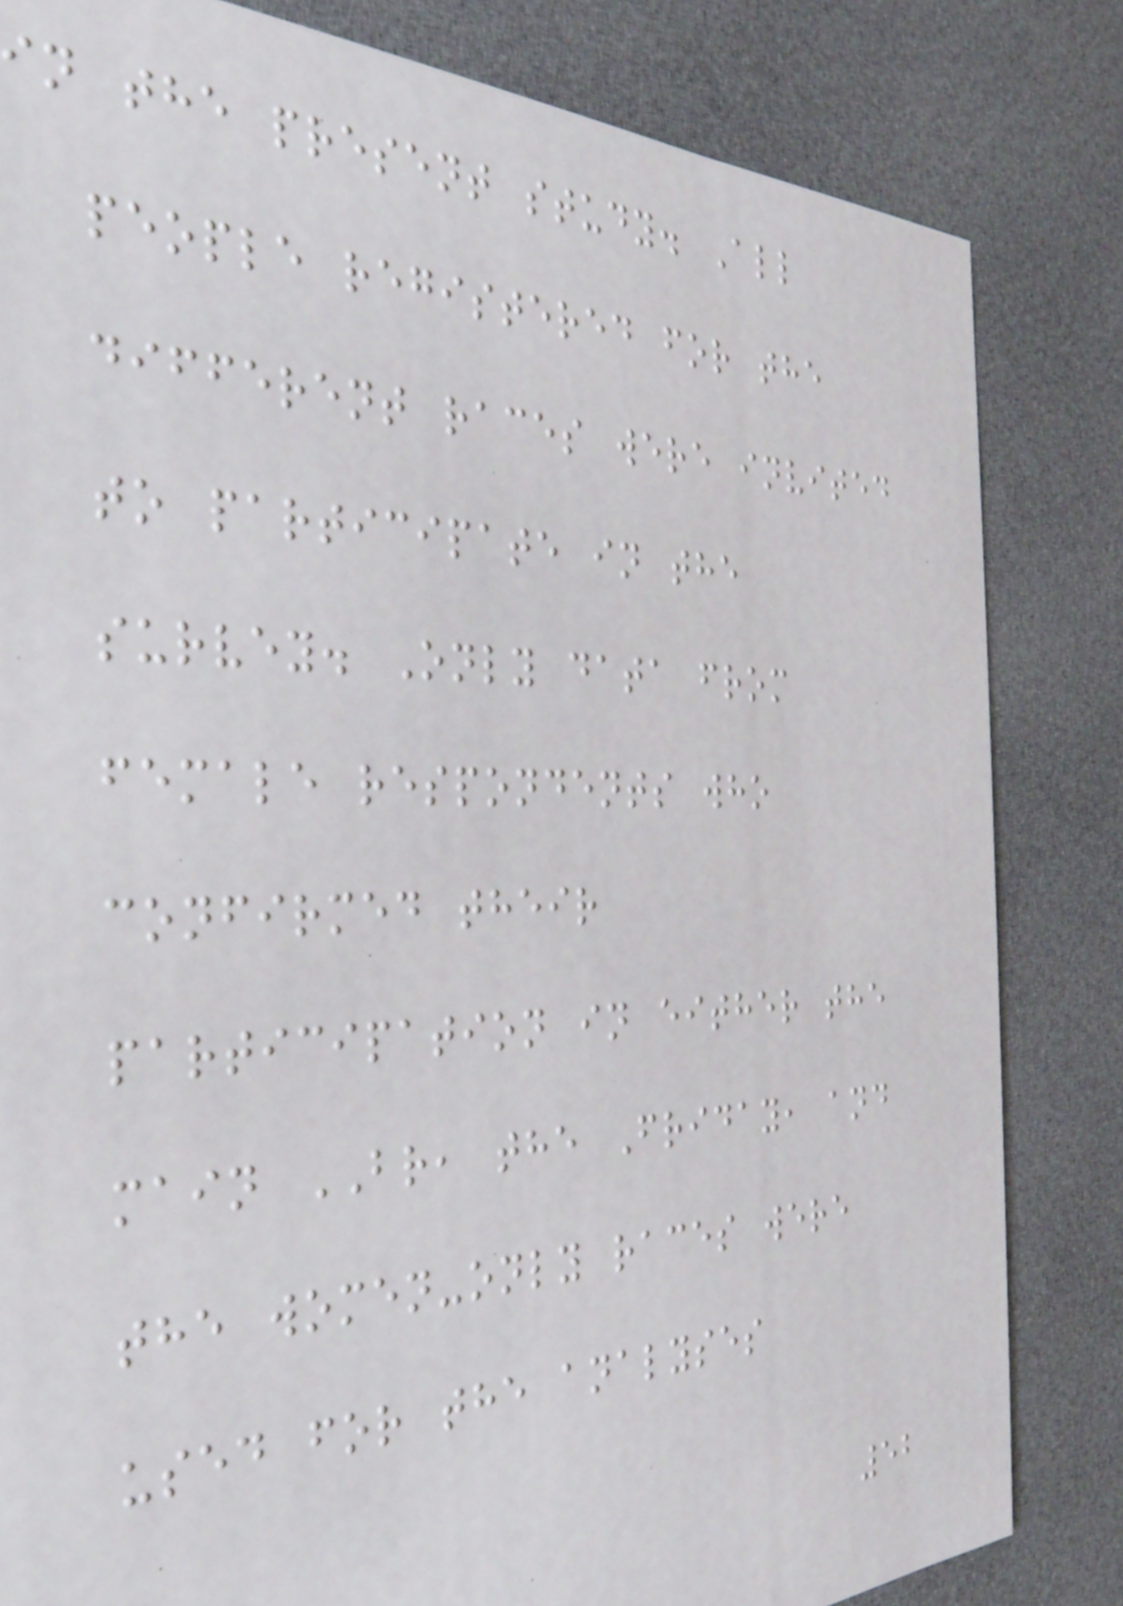in the present study. All
people registered for the
different races were invited
to participate in the
survey. Only data from
female respondents who
confirmed their
participation in either the
main BR, the Friday, and
the women-only races were
used for the analyses
52
